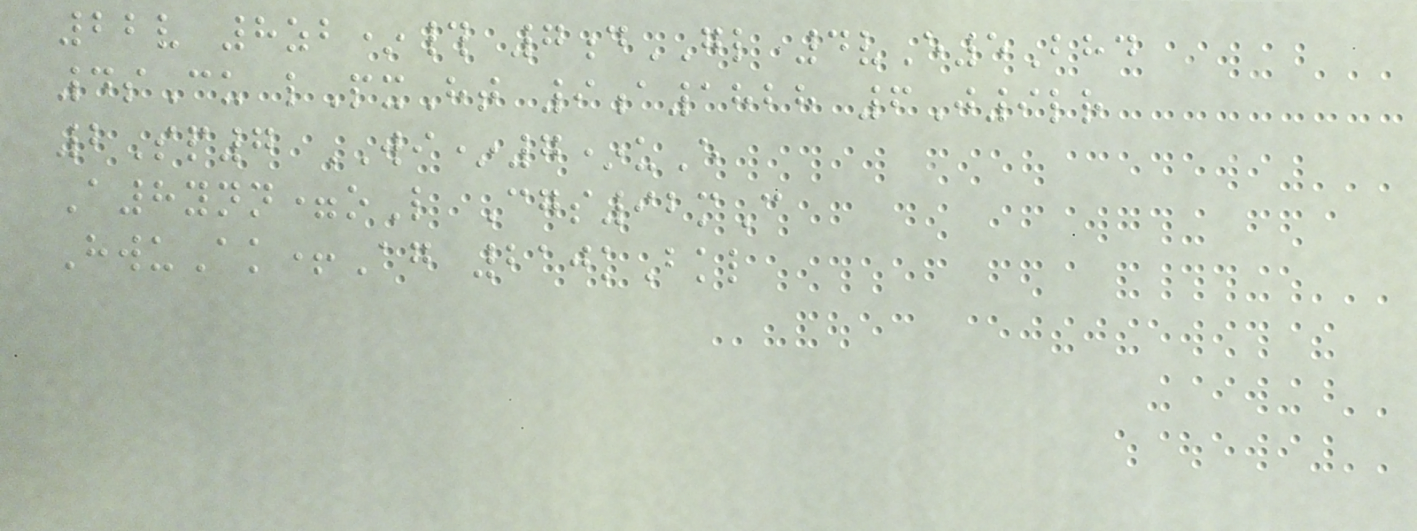22v 8zb*# 7dGL 4vE5Bhd
4sCu lPxHt 9a1828 6J9lr
2Sp7 WI*7*uE
A8ynn=oL Cgs92mC
HwuAk+Ag 210kBkl
